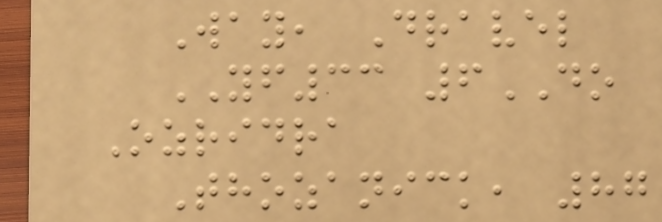Way, Dravel
YF33 6DO
Ozridra
Thozanick, 87
